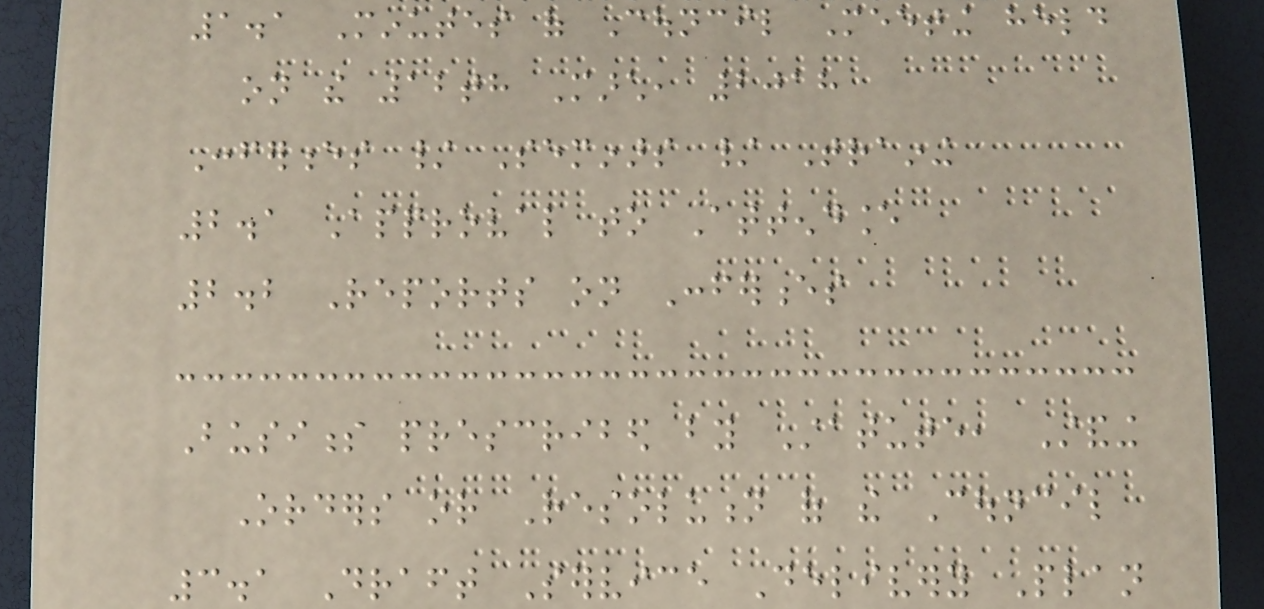1.1 Minutes of Council Meeting held
on the 12th March, 2018
Conferences / Seminars / Training
2.1 Approval to Attendance
2.2 Reports on Conferences
Business prescribed by Statute, Standing
Orders or Resolution of the Council
3.1 Draft Service Delivery Plan
